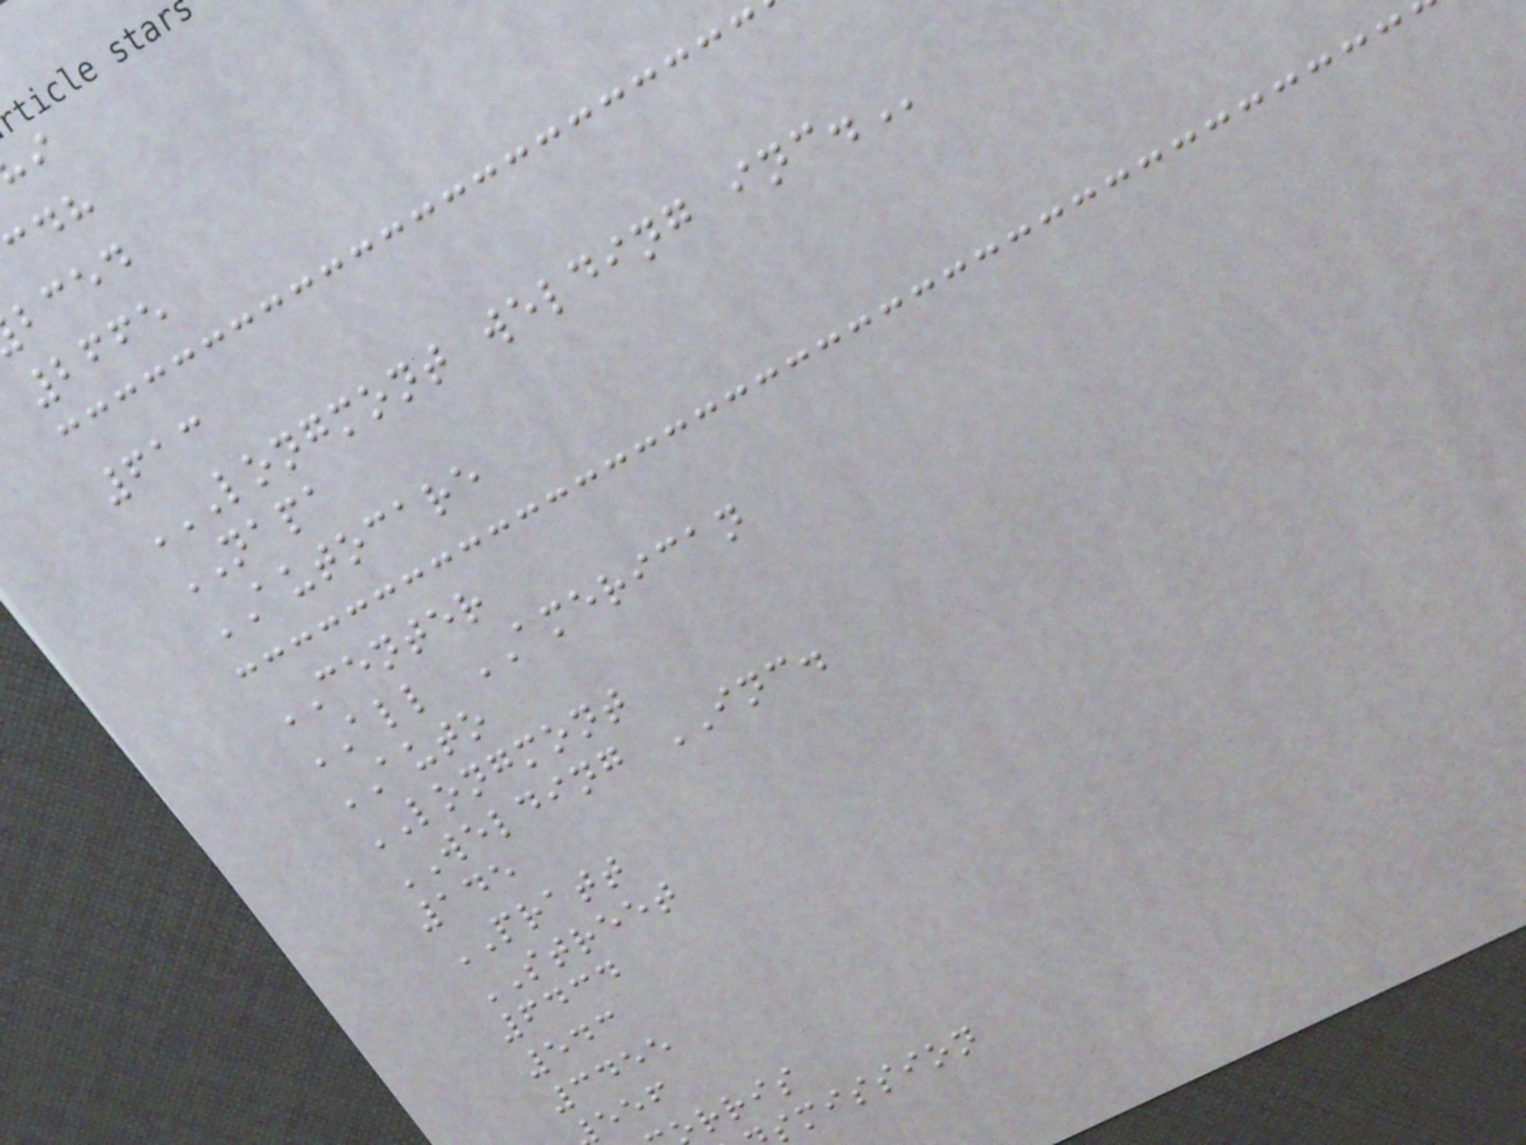bced
2665
613
LONGMONT WELDING INC.
NAPA
AUTOCARE
CENTER
ALL AMERICAN
AUTO
LONGMONT
WELDING INC.
145
PRATT
STREET
6434
543
3455
rris
smission
